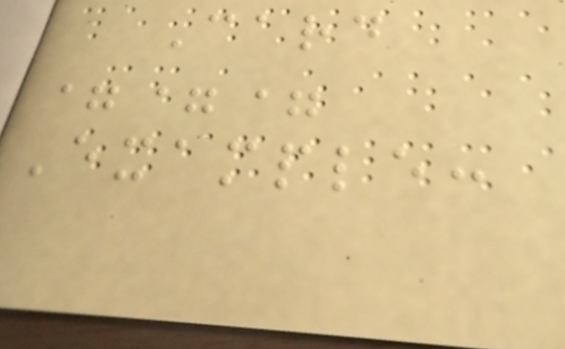Card
===
Example:
